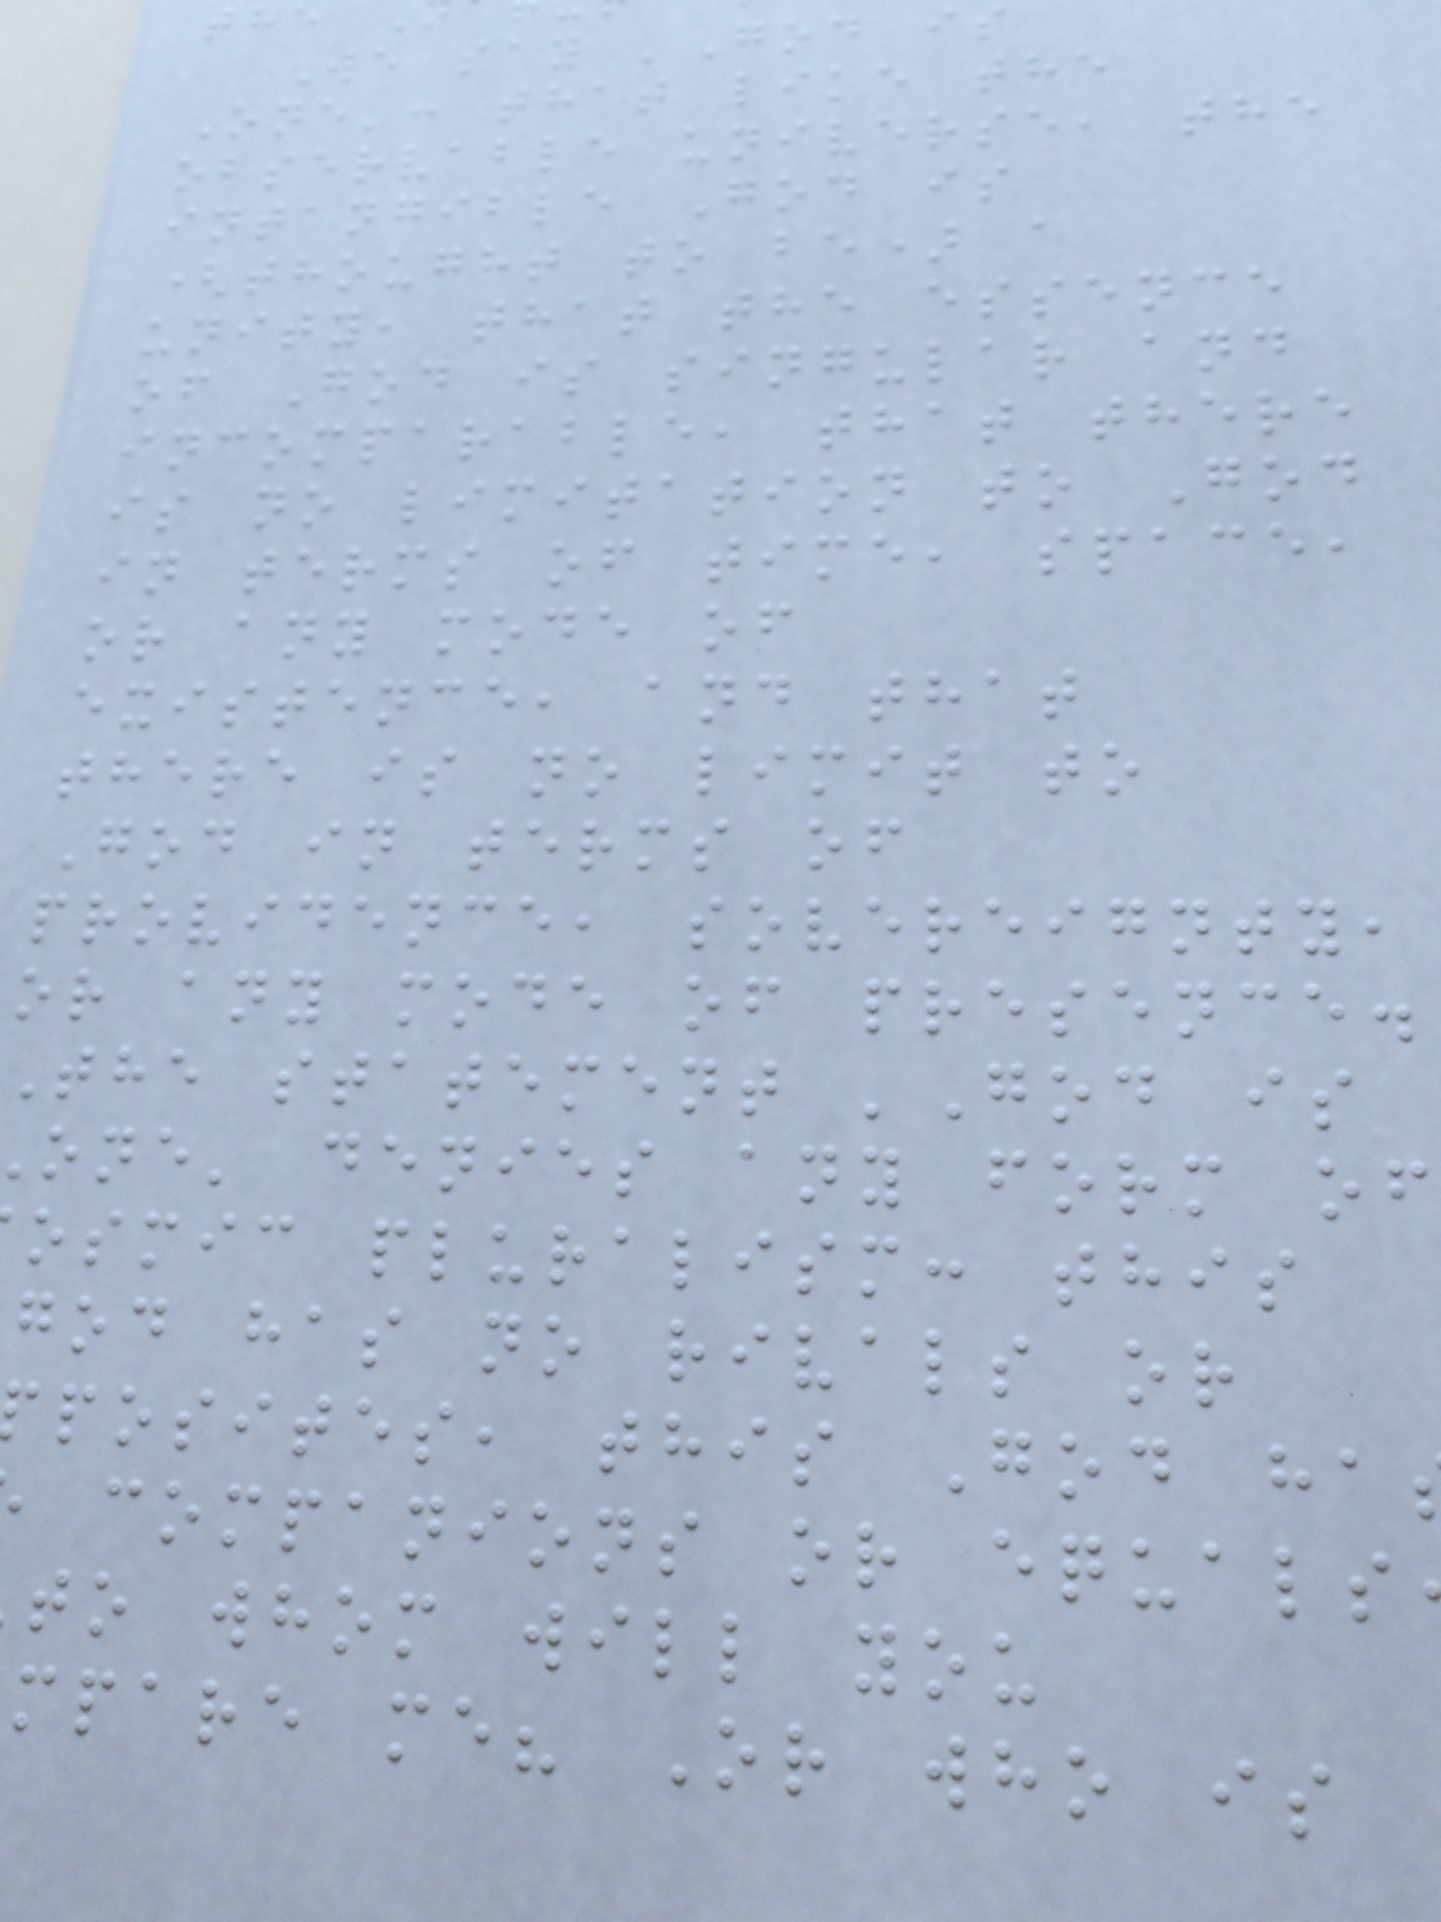We say 'God is
One': that like the
observable universe, the
intangible God is
(thought to be) a
unity, that the essence
of God is singular and
incomparable, that there
is no limitation to God
in terms of time, space,
or any mode of
existence, and that
there is no limit to
God in terms of
providence, sovereignty,
or any mode of presence.
The statement 'God is
one' denies any form of
osmic pluralism: this
god has no rivals or
posites, this God ha
companions or equals
to whom will you
mpare me? Or who is
